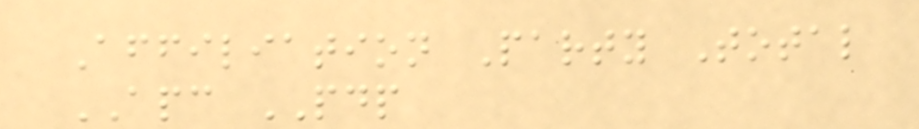Affiliation Party Total
APC PDP
